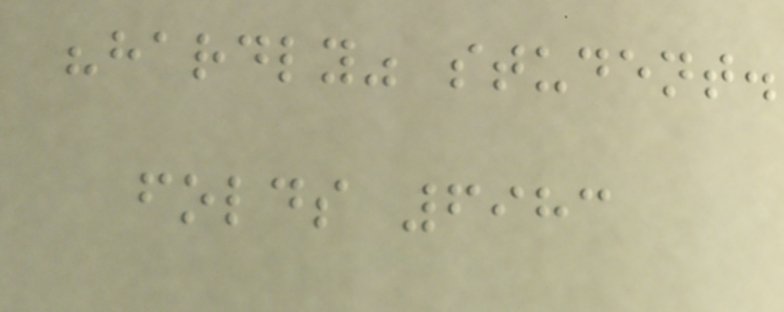"hardly" student.
folds 6983
